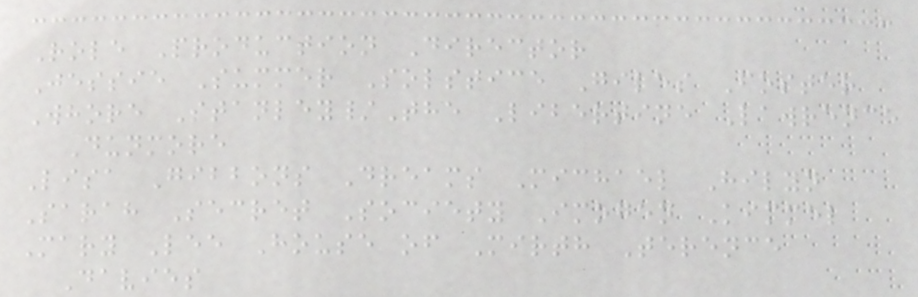Role Production Director
Jessie Summer Solstice Giles Foster
Whore Stanley/The Libertine Lawrence
Dunmore
Lisa Gibbons Dreams Michael Hilyn
Sarah Secret Society Imogen Kimmel
Mary Lee House of Mirth Terence
Davies
